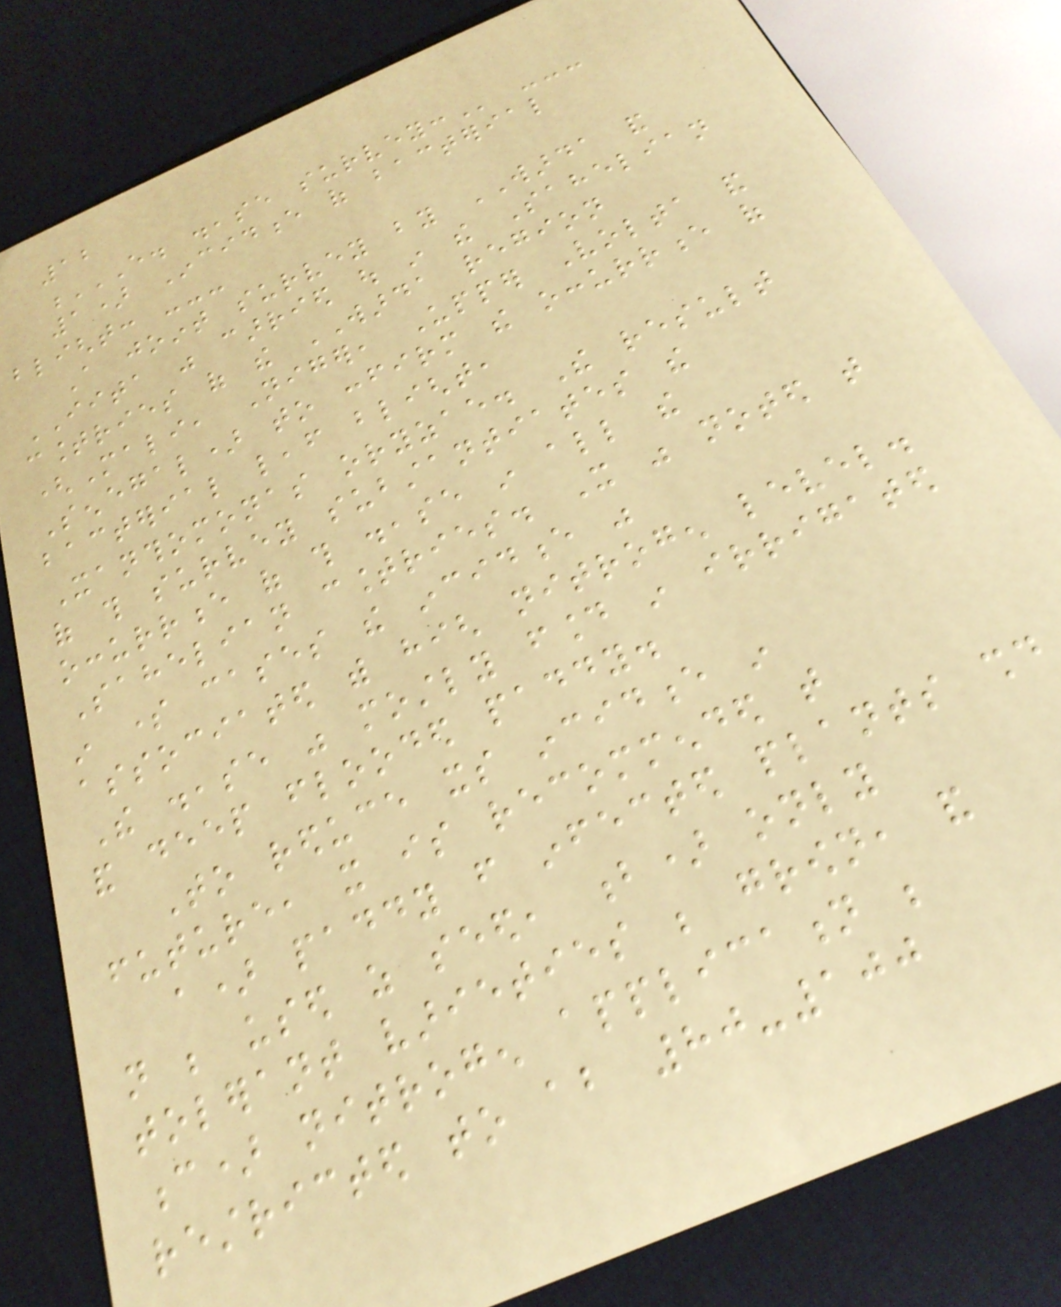12
E. DISEASE SURVEY: ---
1) Incidence of bacterial
blight: ---
A joint survey by WARDA and
IITA was carried out in the Sahelian
countries of the WARDA region
(Mali, Niger, Upper Volta and
Senegal) to confirm the occurrence of
bacterial leaf blight,
Xanthomonas oryzae. The result
of this survey substantiates the
occurrence of this disease in all the
Sahelian countries. It was noted that
in some cases the incidence was
associated with high nitrogen level.
The disease was mostly found in irrigated
and deep flooded paddy.
To reduce its incidence in
future, it is recommended that
a) paddy from infected plants should
not be used as seed, b) only
tolerant varieties be grown, and
c) nitrogen application be
restricted to about 80-100
